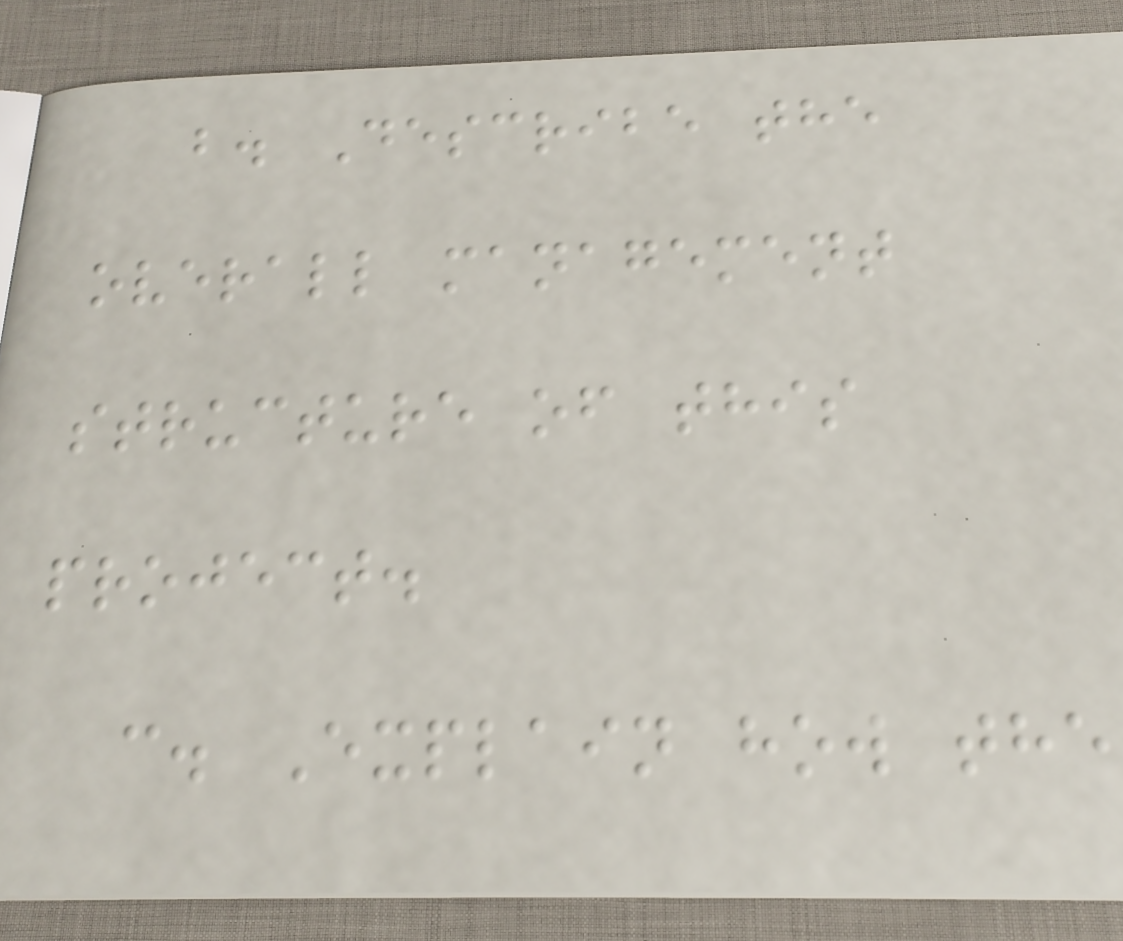b. Describe the
overall management
structure of this
project.
c. Explain how the
